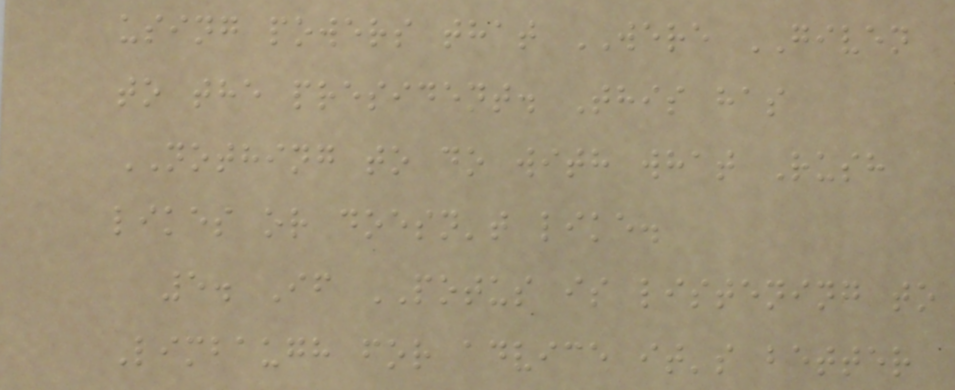using powers that WERE GIVEN
to the president. This has
NOTHING to do with what Rush
likes or doesn't like.
5. If POTUS is listening to
Limbaugh for advice it's better
